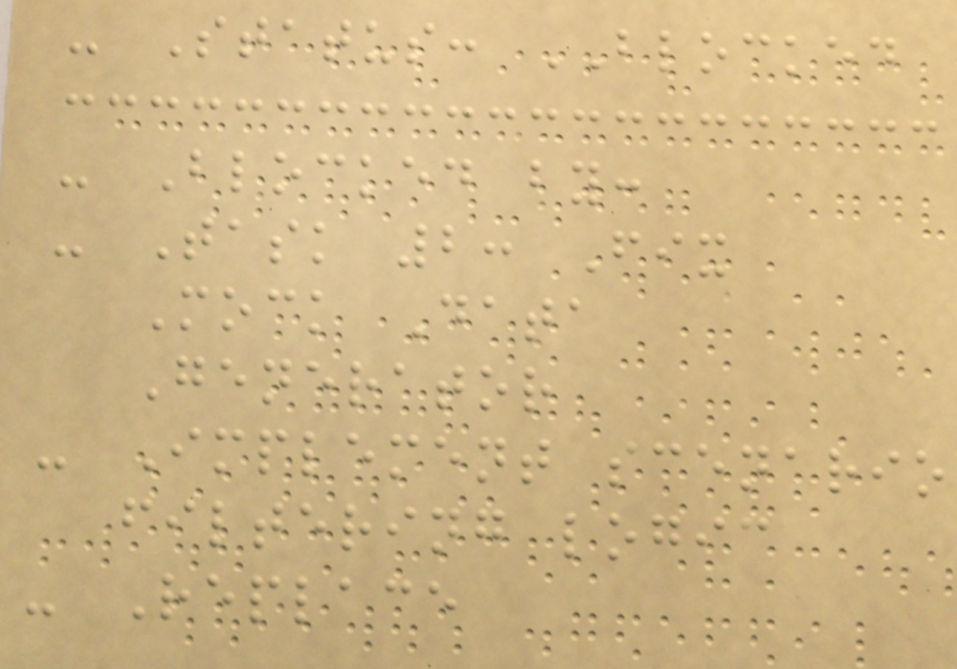- Status: BLOCKED
- Blocked by:
- Task 2: Fix
Mock Data
Generator
- Implement scenario
filtering logic
- Replace
